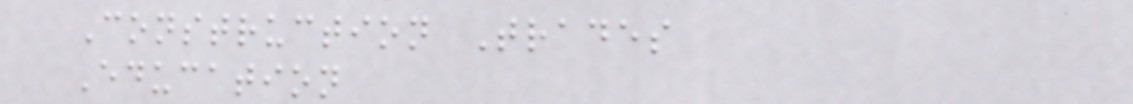Construction Trades
Education
